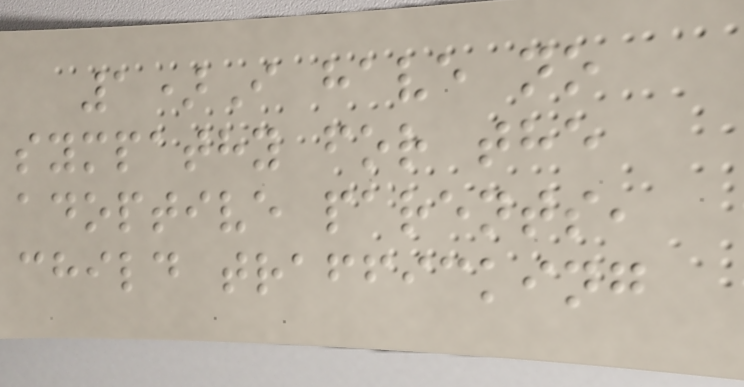1)I have no
sympathy for the
adoptive parents,
child trafficking
